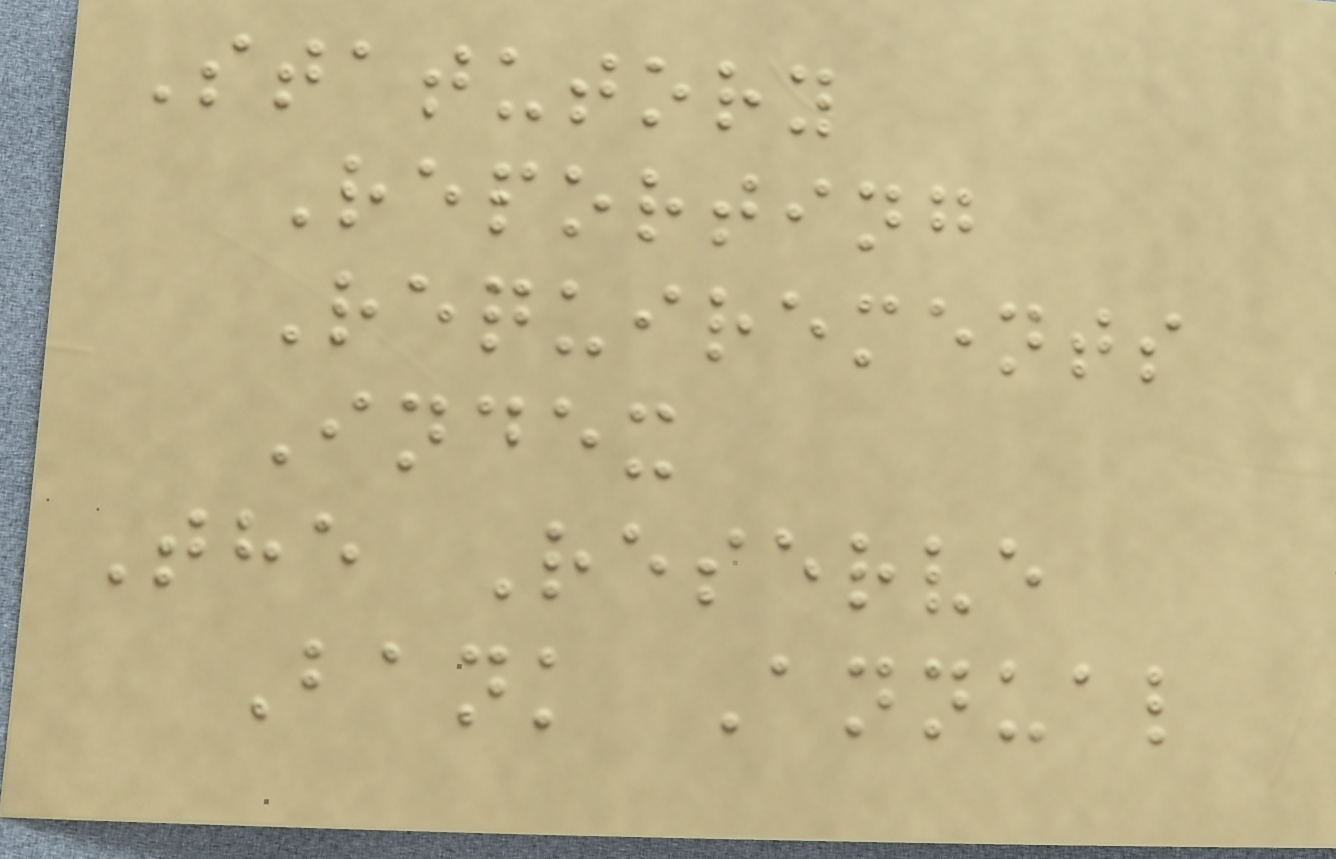Statutory
Reporting
Requirements
Index
The Reserve
Bank Annual
